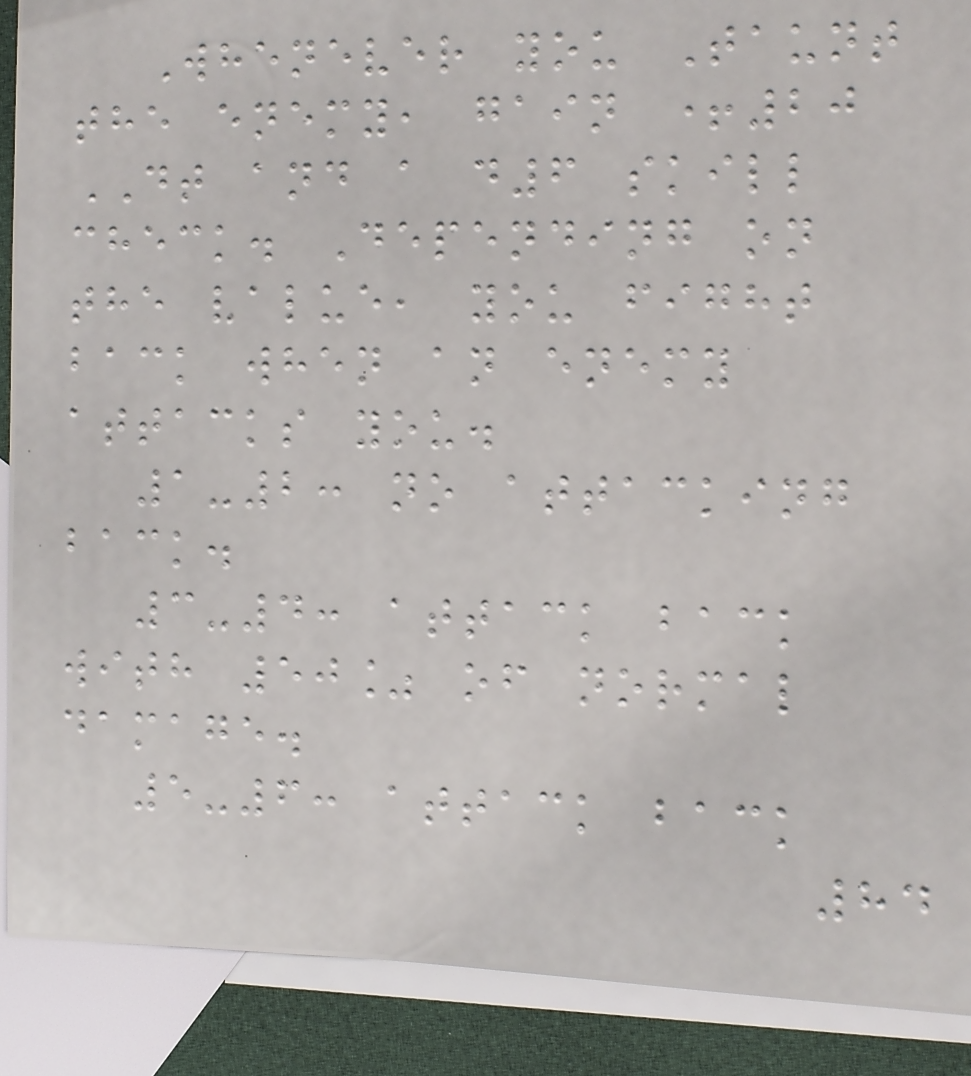Whenever you Taunt
the enemy, gain +20
DT and a d6 skill
check. Depending on
the value, you fight
back when an enemy
attacks you.
1-2: no attacking
back.
3-4: attack back
with 50% of normal
damage.
5-6: attack back
84
